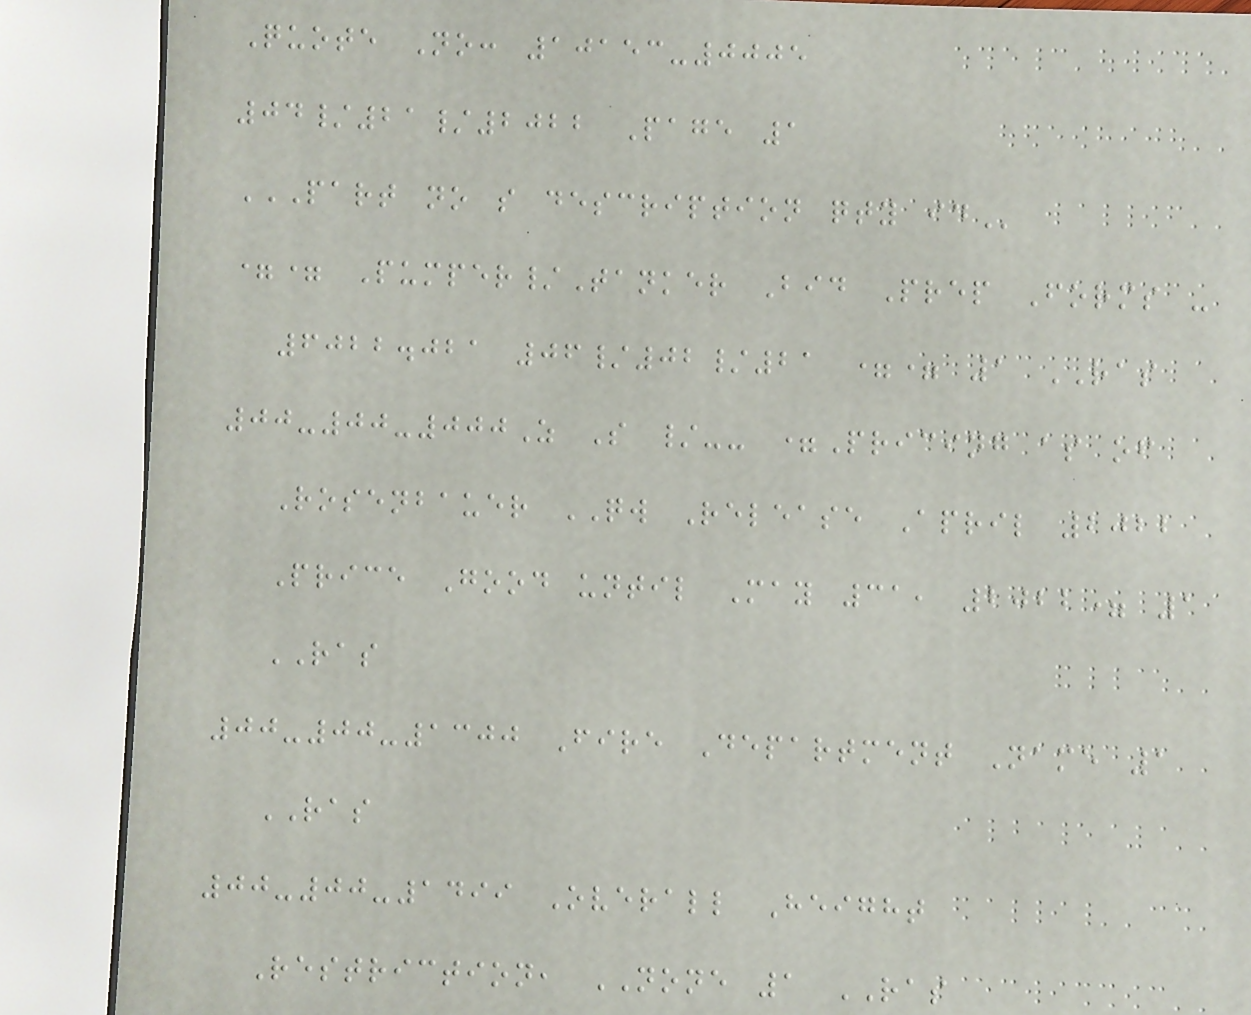Quote No: 10153-0005
04/21/2022 Page 1
PART NO S DESCRIPTION QTY ID
== Pumper/Tanker Bid Prep Forms -
6022.021 06/02/21 == 1 RAS
00-00-000Z S /-- =Pricing as of
Rosenbauer QW Release April 2022
Price Good until May 31, 2022= 1
RAS
00-00-1300 Fire Department Name 1
RAS
00-00-1499 Overall Height
Restriction, NONE 1 RAS
